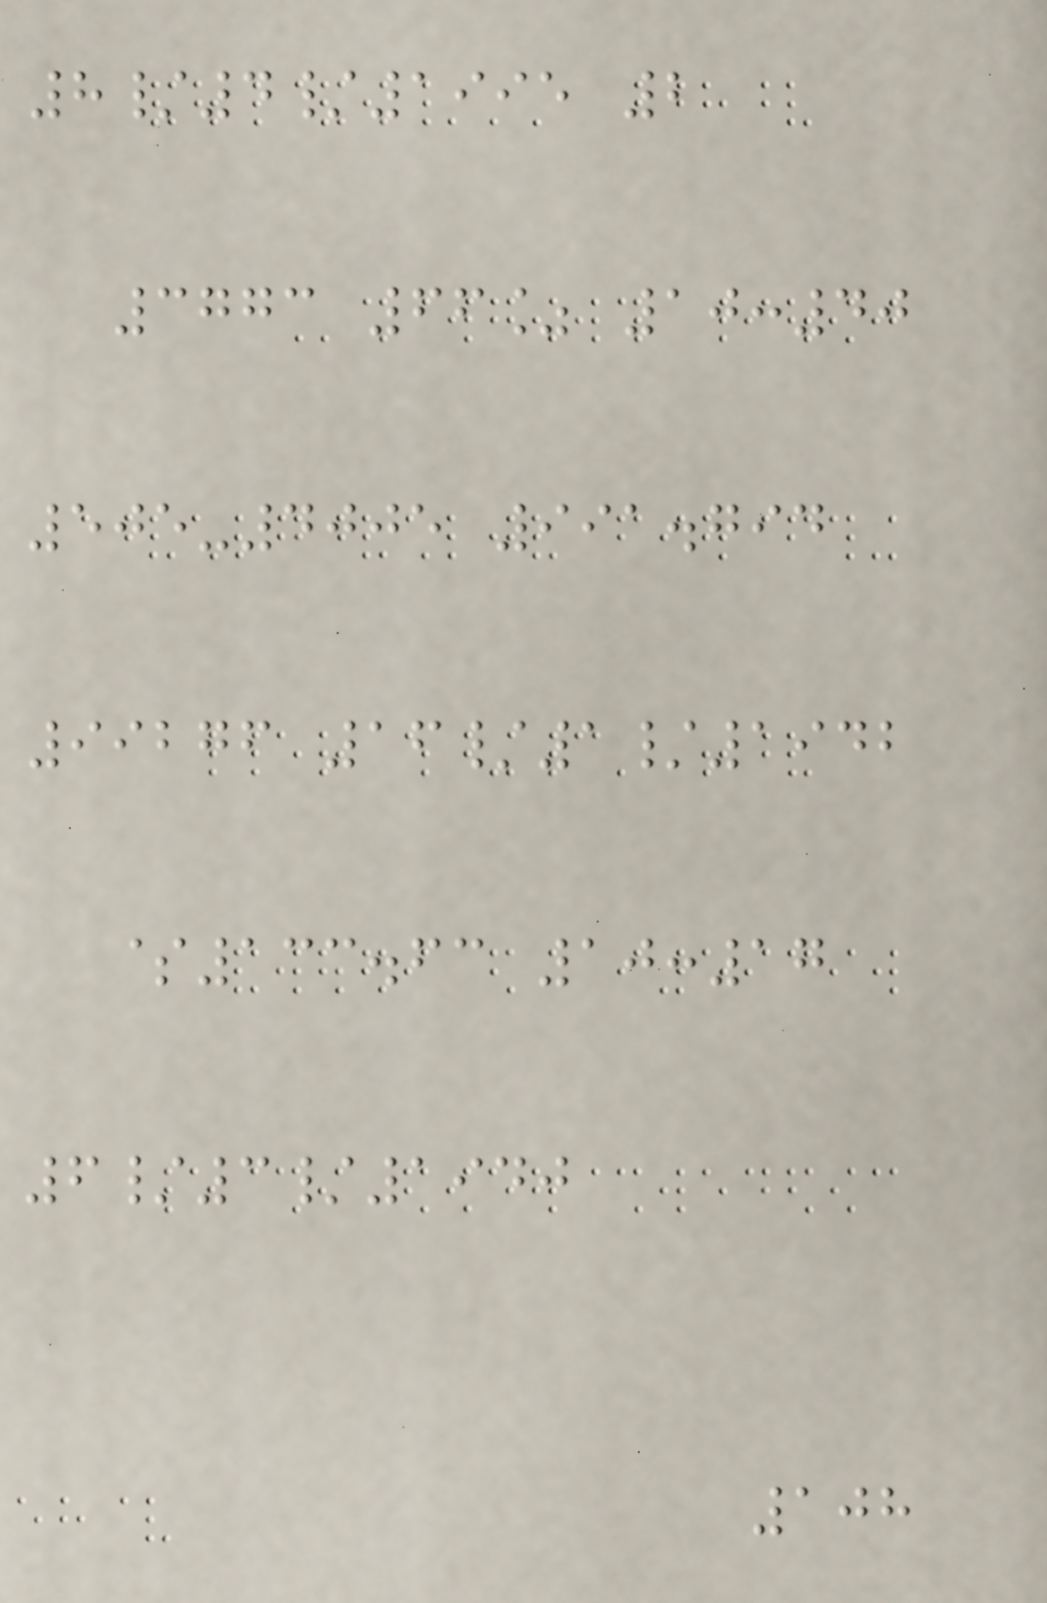8/4/1995 2
3773 66% 10:40
505-4005 991.794
99276 16/1/1942
$133.63 10:17
6/3/1940
108
